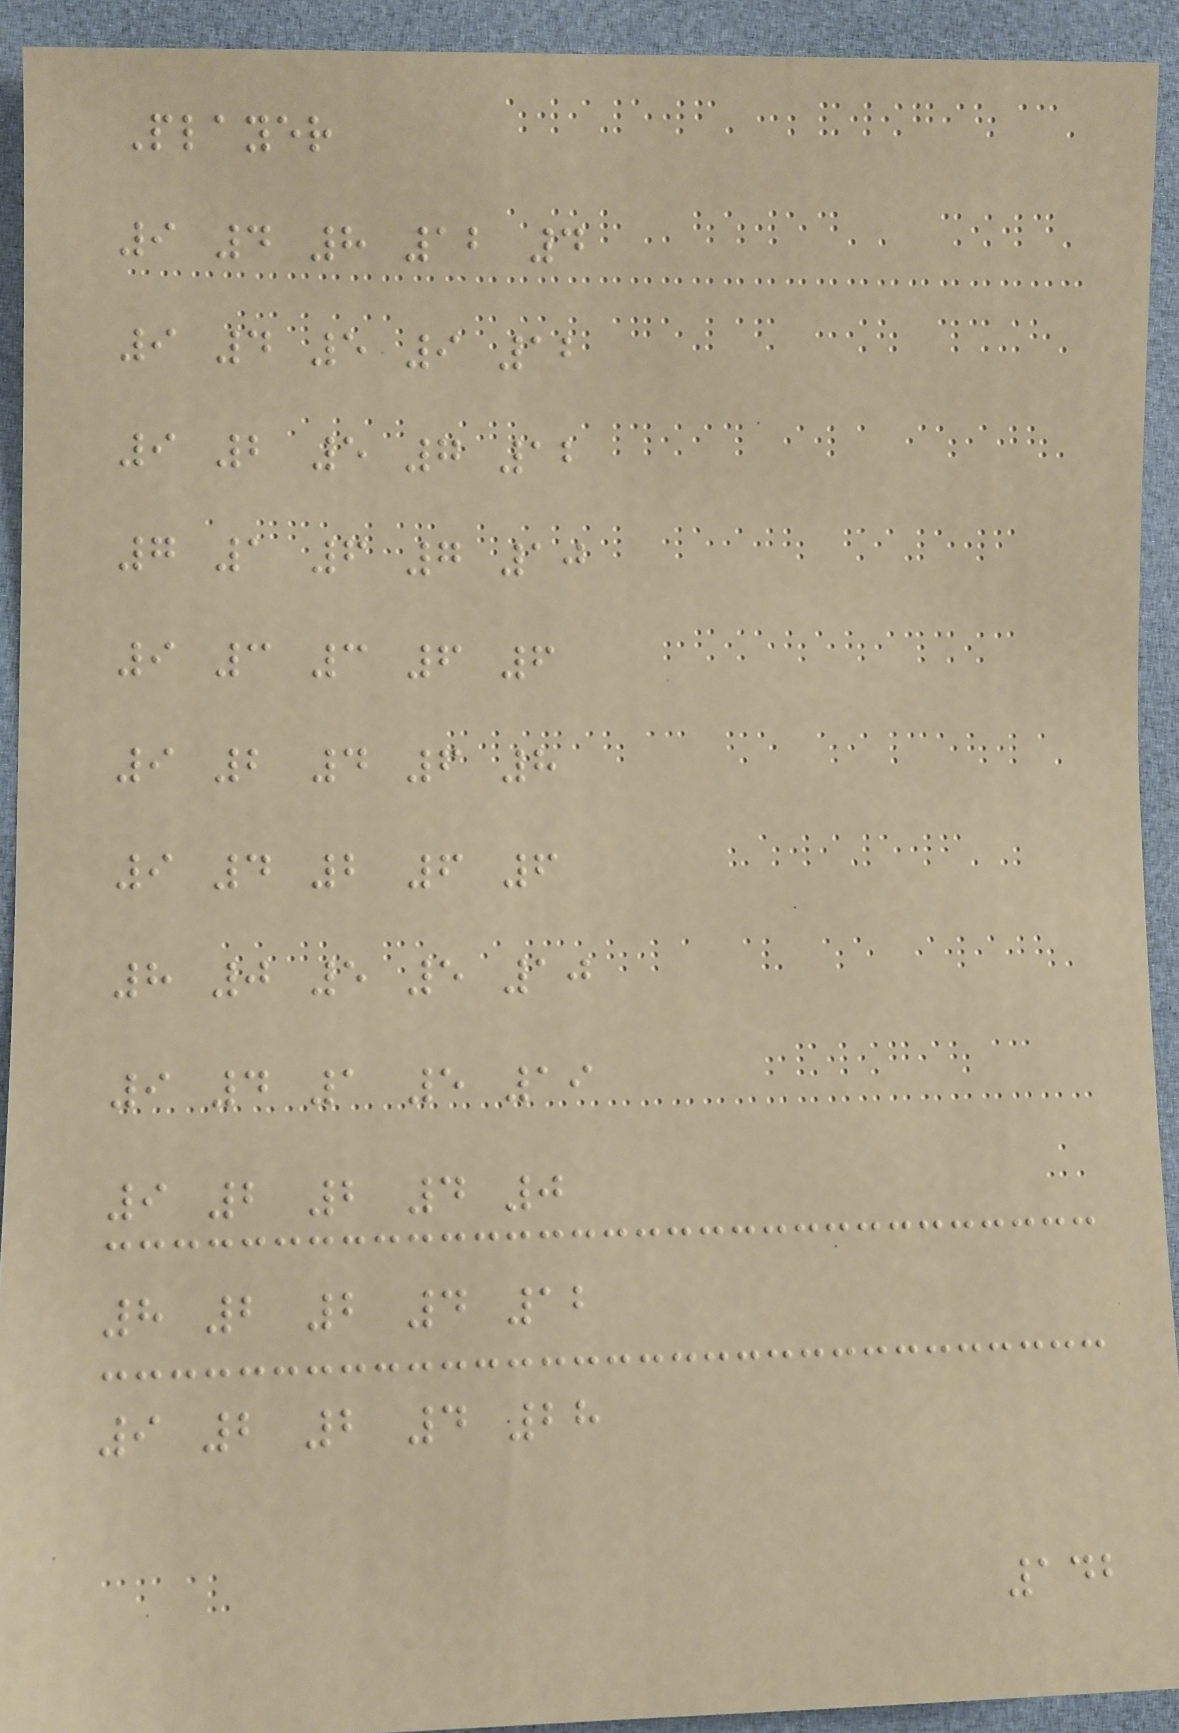Player
9 4 8 12 4
9 4 5 9 12
9 2 5 7 12
7 1 6 7 10
9 3 3 6 6
9 2 4 6 8
9 4 2 6 6
8 0 5 5 10
9 4 1 5 19
9 2 2 4 0
8 2 2 4 12
9 2 2 4 28
142
